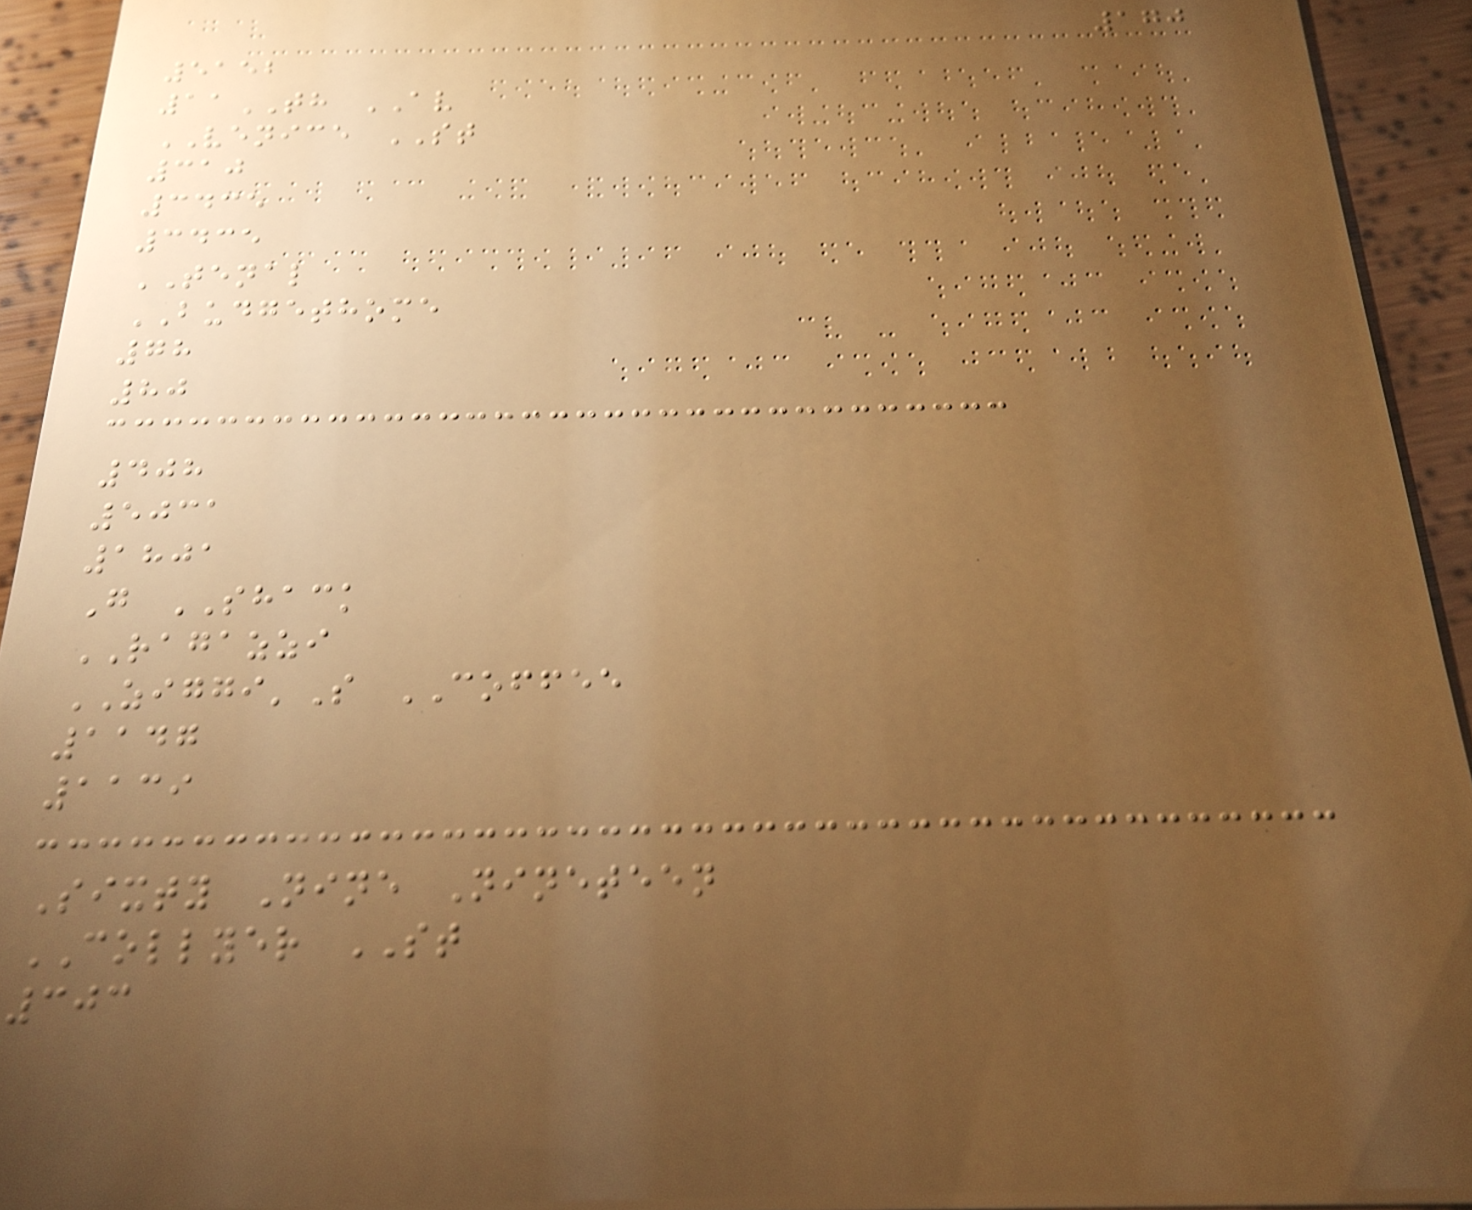170
5152
11TH AV
VENICE ST
310
3435
3435
TENAL
BUDGETHOME
78
80
408
5031
1801
G SHACK
RAGAZZI
ZIGGI'S COFFEE
1147
1139
Sixty Nine Nineteen
COLLYER ST
303
